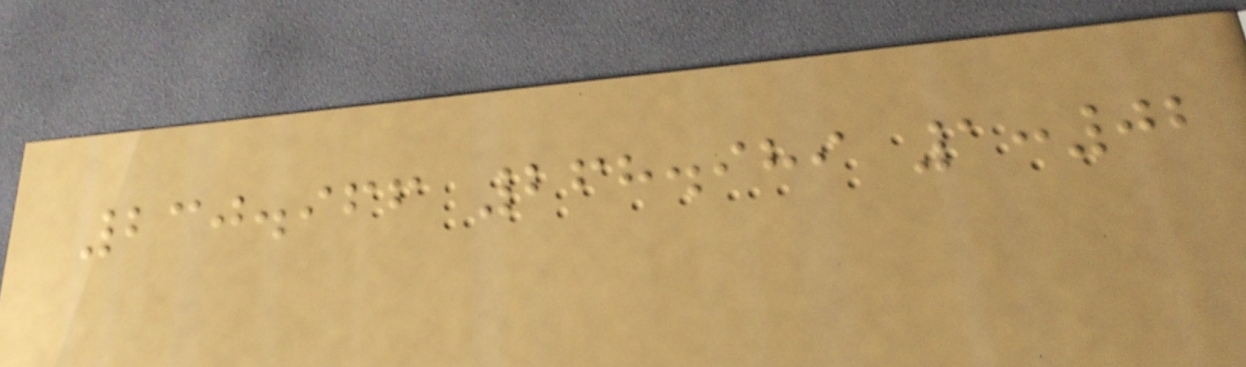230.966 268.989 1:02
